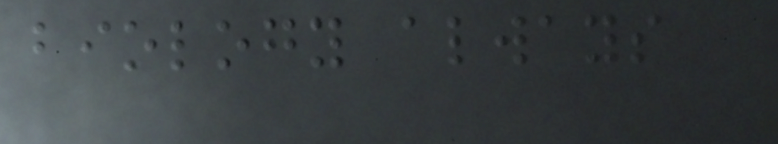biology always
